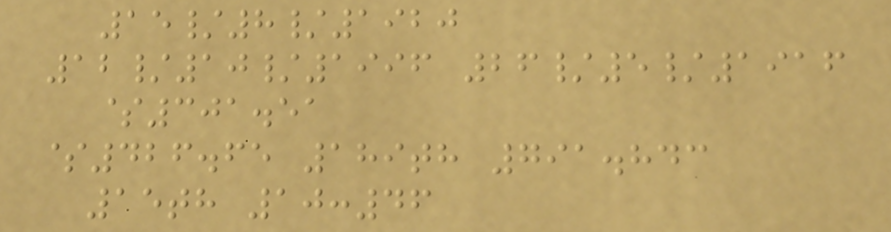15/8/1920
12/10/1996 26/5/1916
$301.51
$426.65 189th 791.843
15th 10:46
